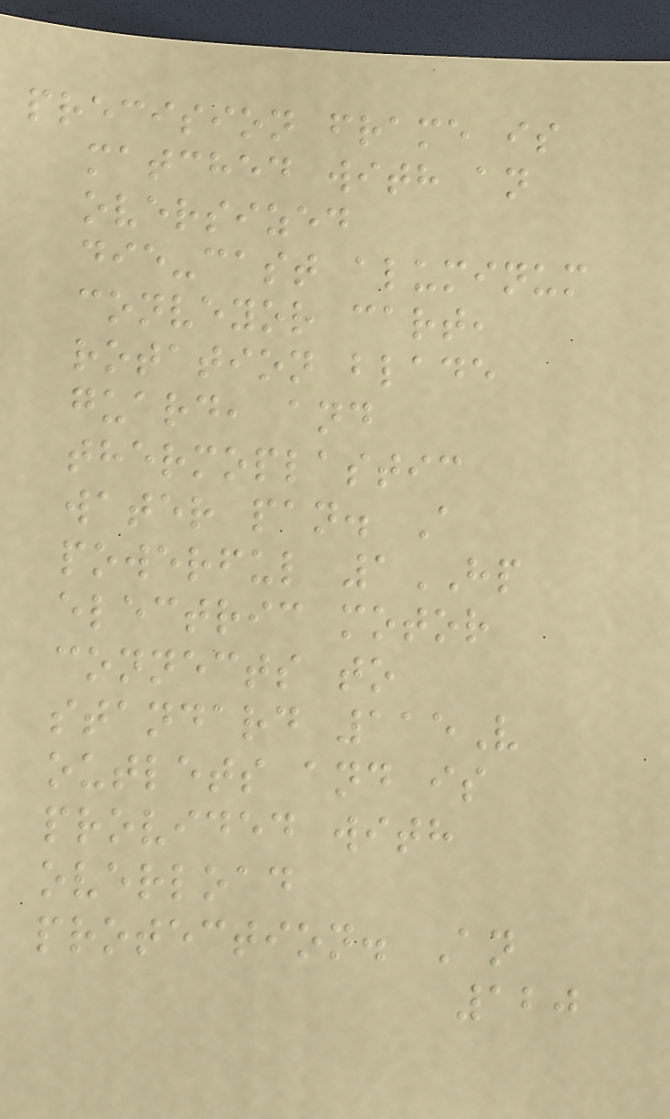precision frame is
matched with an
oversized
die-cast aluminum
conveyor cart,
rotation blade
guard, and
thermoplastic
water pan. A
powerful 1HP
electric motor
connects to
standard 115V
outlets and is
provided with
overload
protection. An
120
